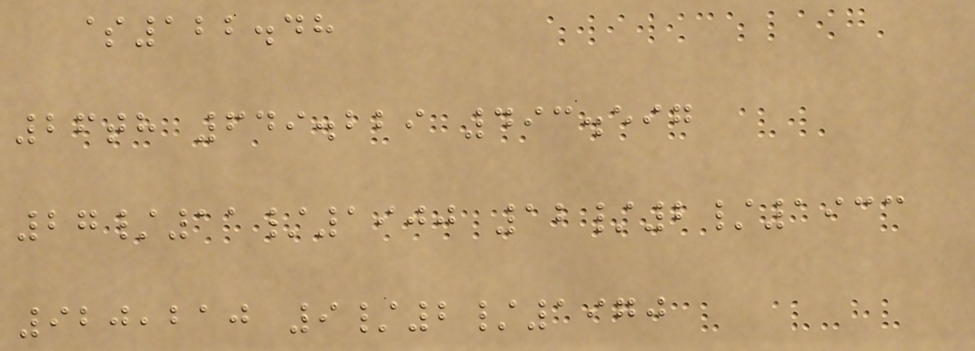$122.48
26th 649.229 493.597
27/11/1900 12/2/1933
920,210 9/2/1970
